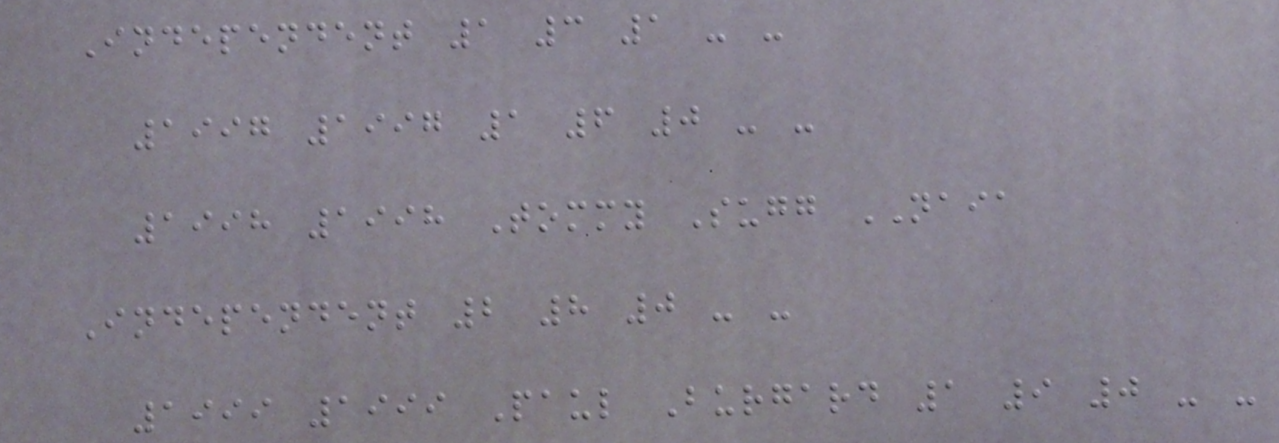Independent 1 3 1 - -
1997 1997 1 6 0 - -
1998 1998 Tommy Sugg NAIA
Independent 2 8 0 - -
1999 1999 Paul Burgard 1 9 0 - -
